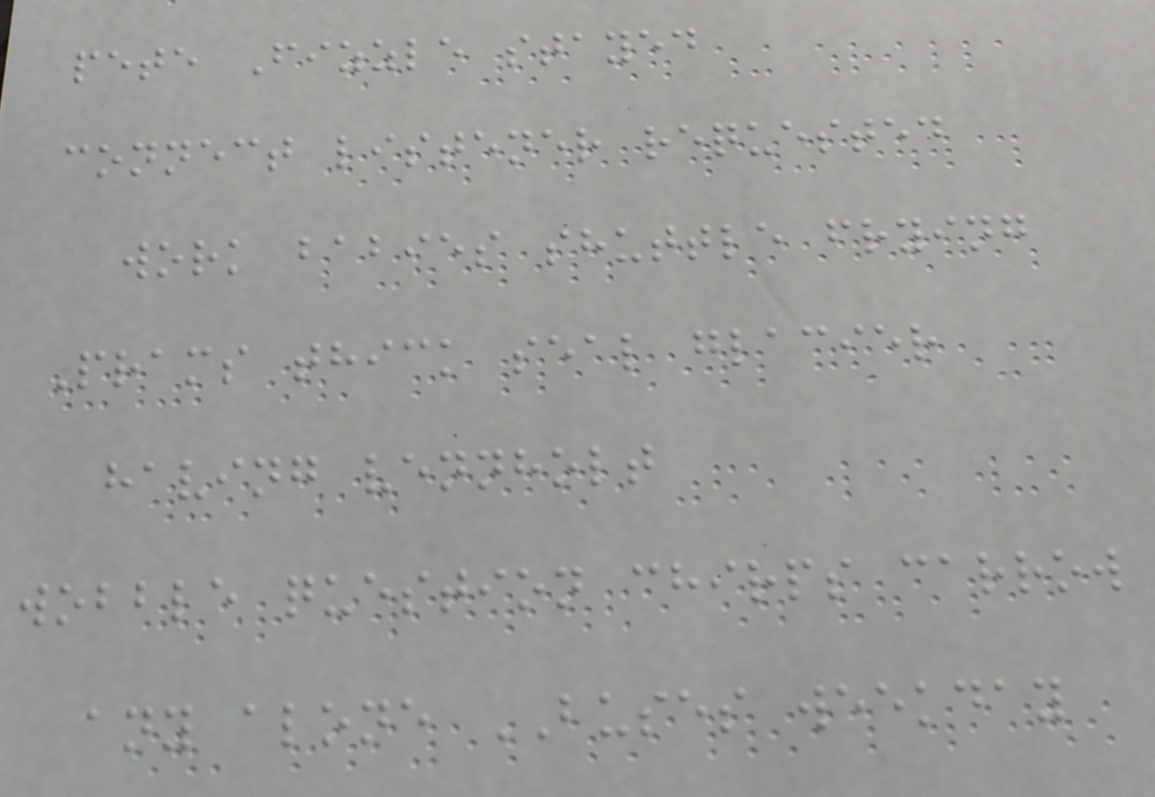pete Fizzle stayed
connect listener requested
work babies shuttle frying
Prams thick seal glacier
having vennholt
wobble question chirps carrow
any alone BUSES weekday
